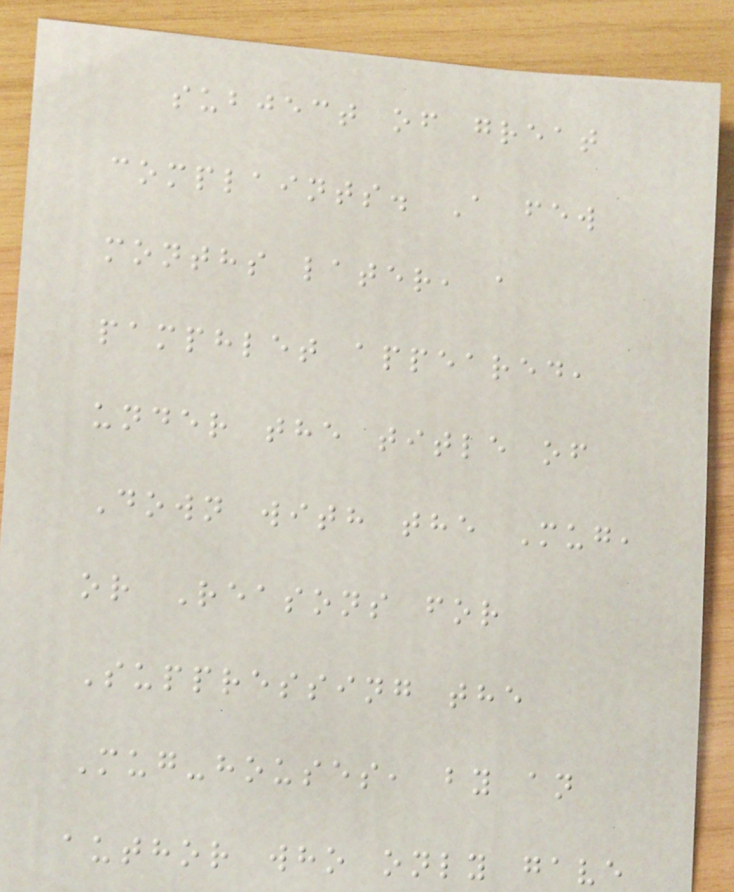subject of great
complaints. A few
months later, a
pamphlet appeared,
under the title of
Down with the Mug,
or Reasons for
Suppressing the
Mug-houses, by an
author who only gave
